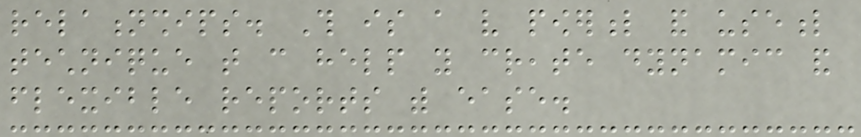relationships. This is a very powerful and useful
technique that can help you create dynamic and
flexible reports with ease.
